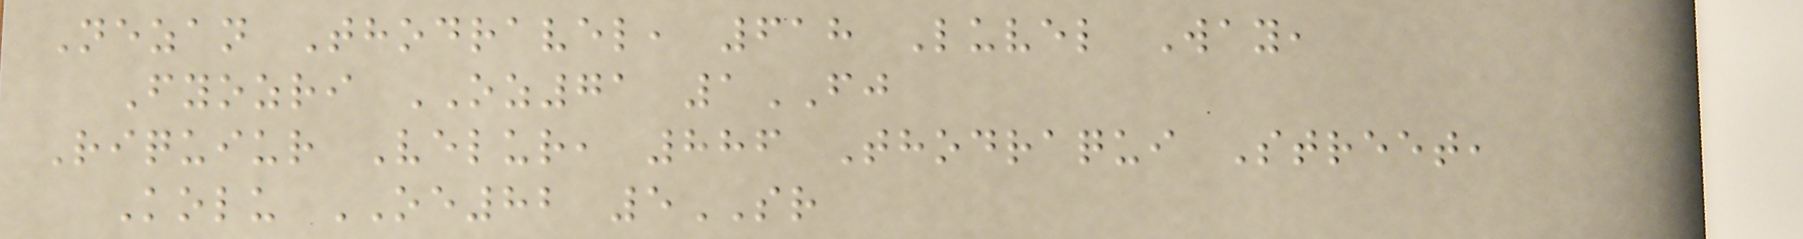Nezan Thodravel, 618 Luvel Way,
Fyozri OZ71 1FJ
Riquiur Velur, 886 Thodraqui Street,
Kolu OE82 5SR
